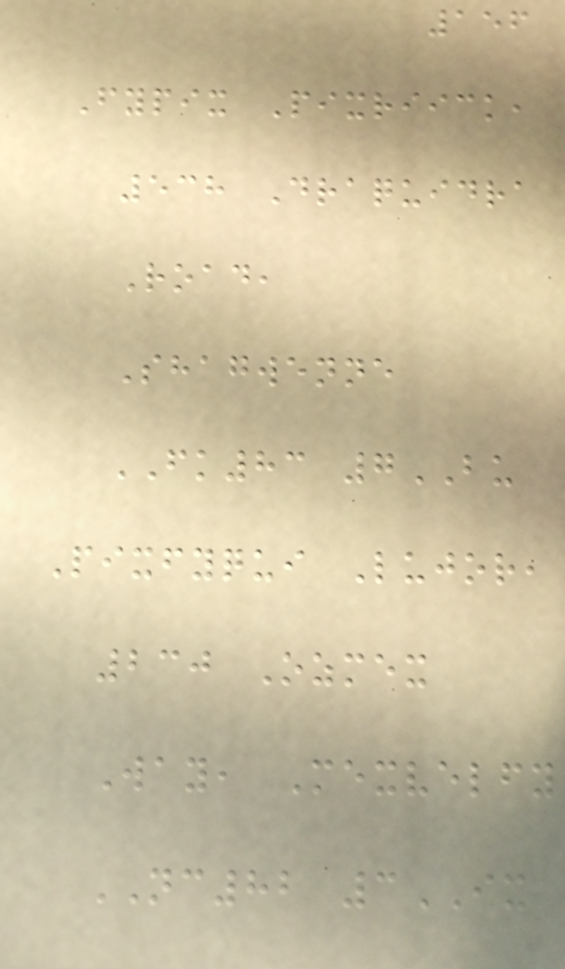156
Fypix Pixriick,
538 Draquidra
Road,
Shagwenne
FK83 7BU
Pixfyqui Lujor,
230 Ozmex
Way, Mexvelfy
NC82 3IX
